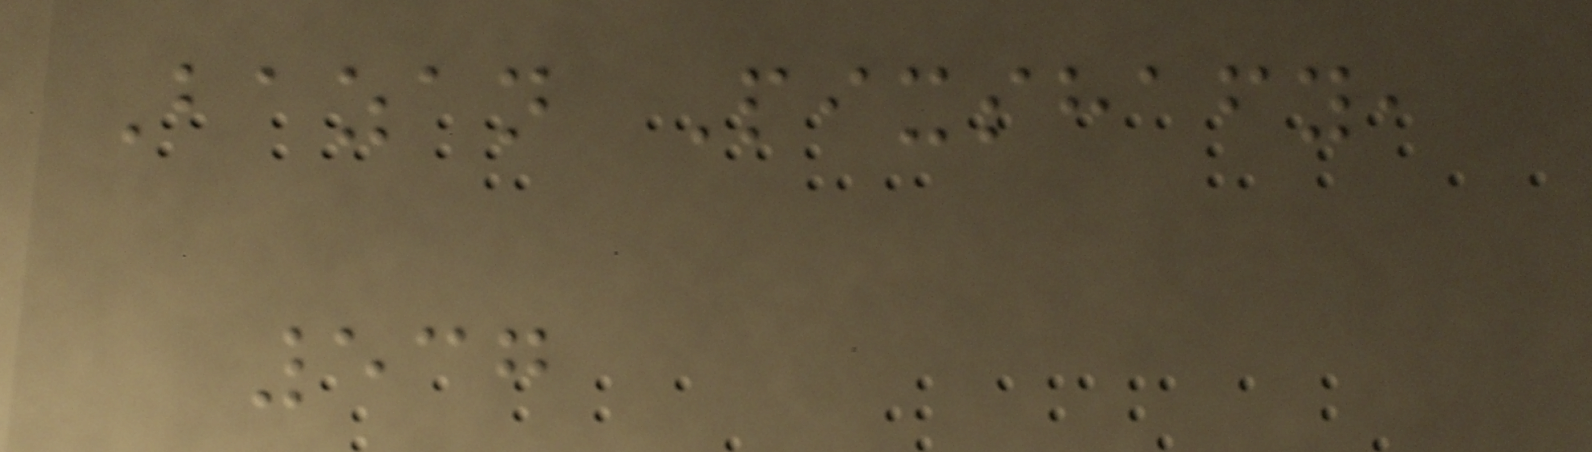Bazan Pixshafy,
537
